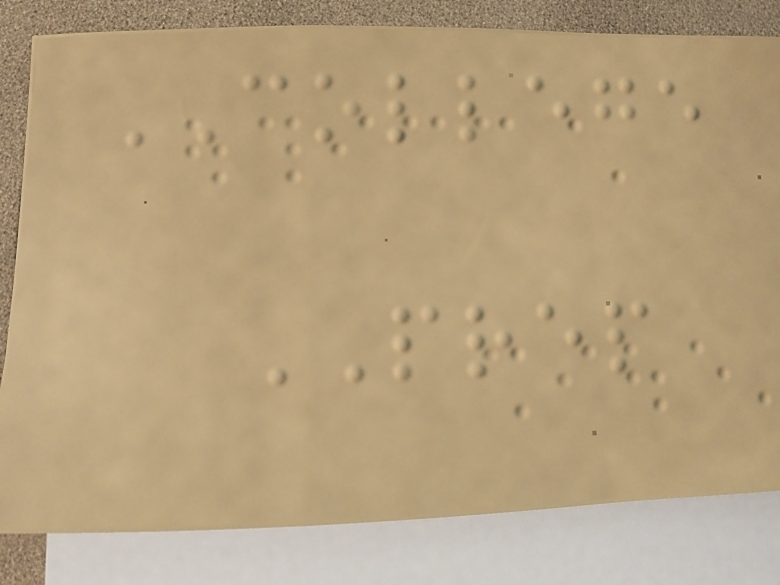COLLEGE
PREP
